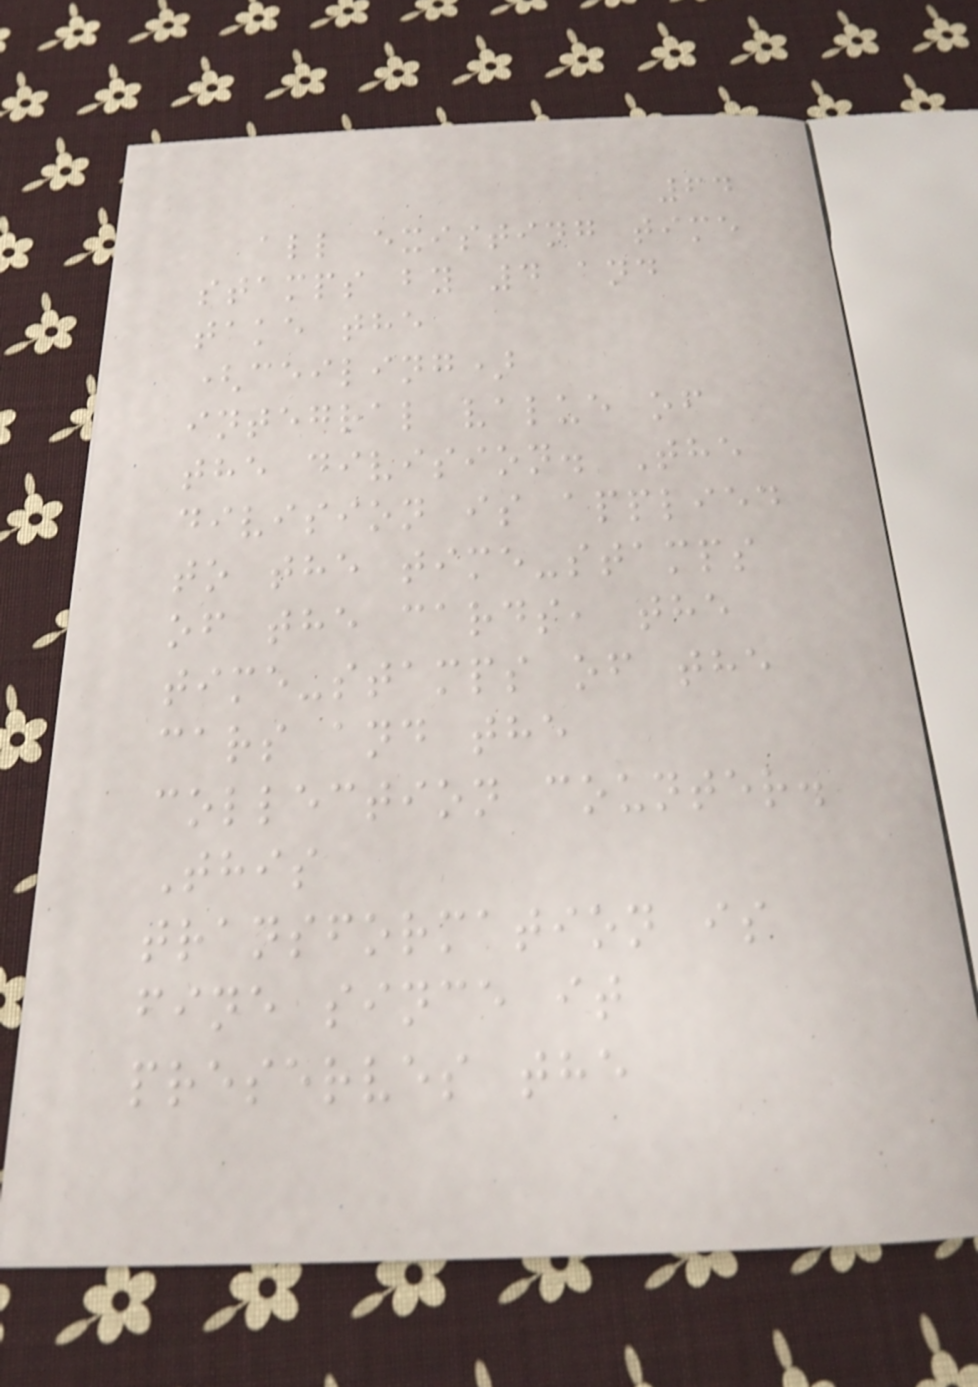64
all existing time
stamps by 4 and
take the
(ceiling)
integral value of
the division. The
division is applied
to the time-stamps
of the cards, the
time-stamps of the
cars and the
collection counter.
This
transformation is
fine since it
preserves the
